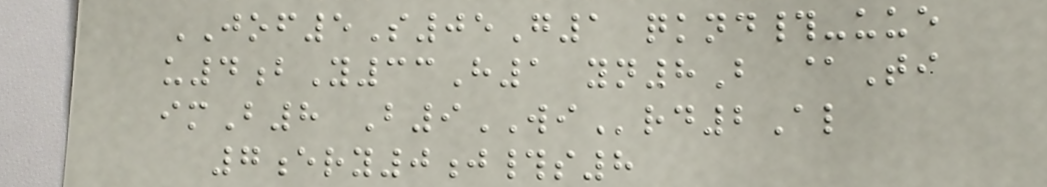JOF5S05G1 qknd#-uue
u4bY33H1 yn8B @Ti
imB8 B9WIrd2Al
7ery0j#s8
